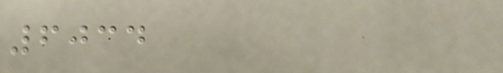6034
